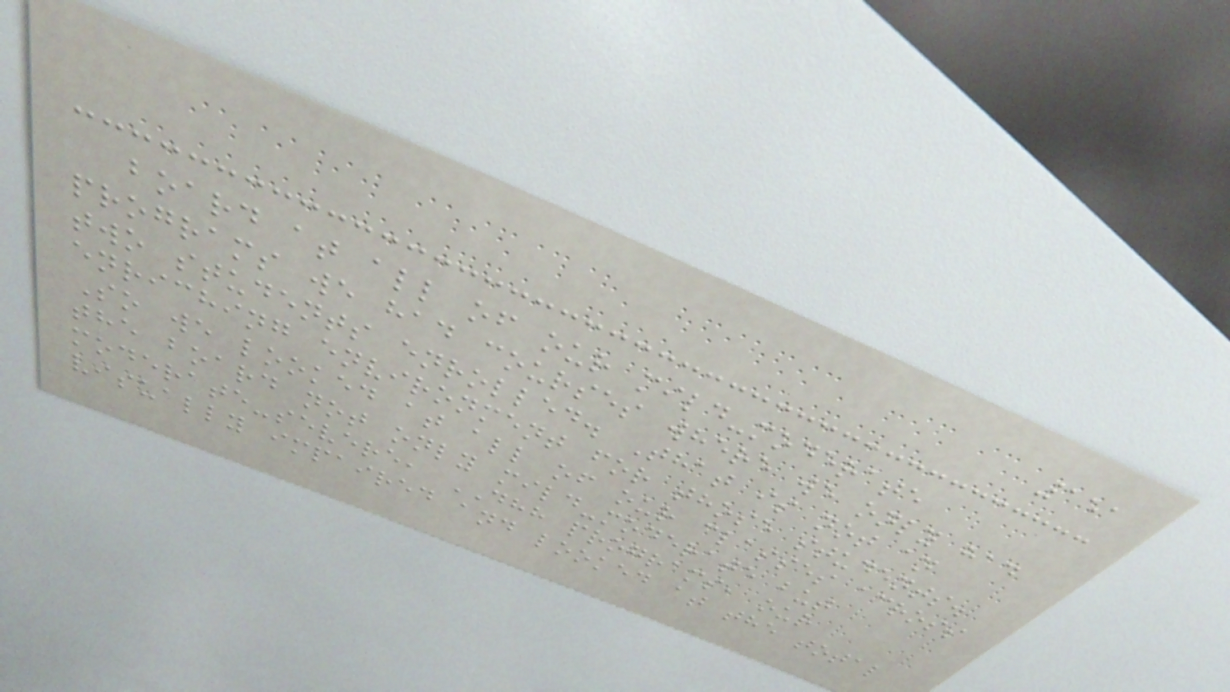151
board at all of our mild-moderate
programs we had courses where we only had
two students enrolled. That is not an
enriching environment for those students.
So we looked at all of our classes across
the board not only mild-moderate but
moderate-severe, DHH programs, our
visually impaired and looked at the total
